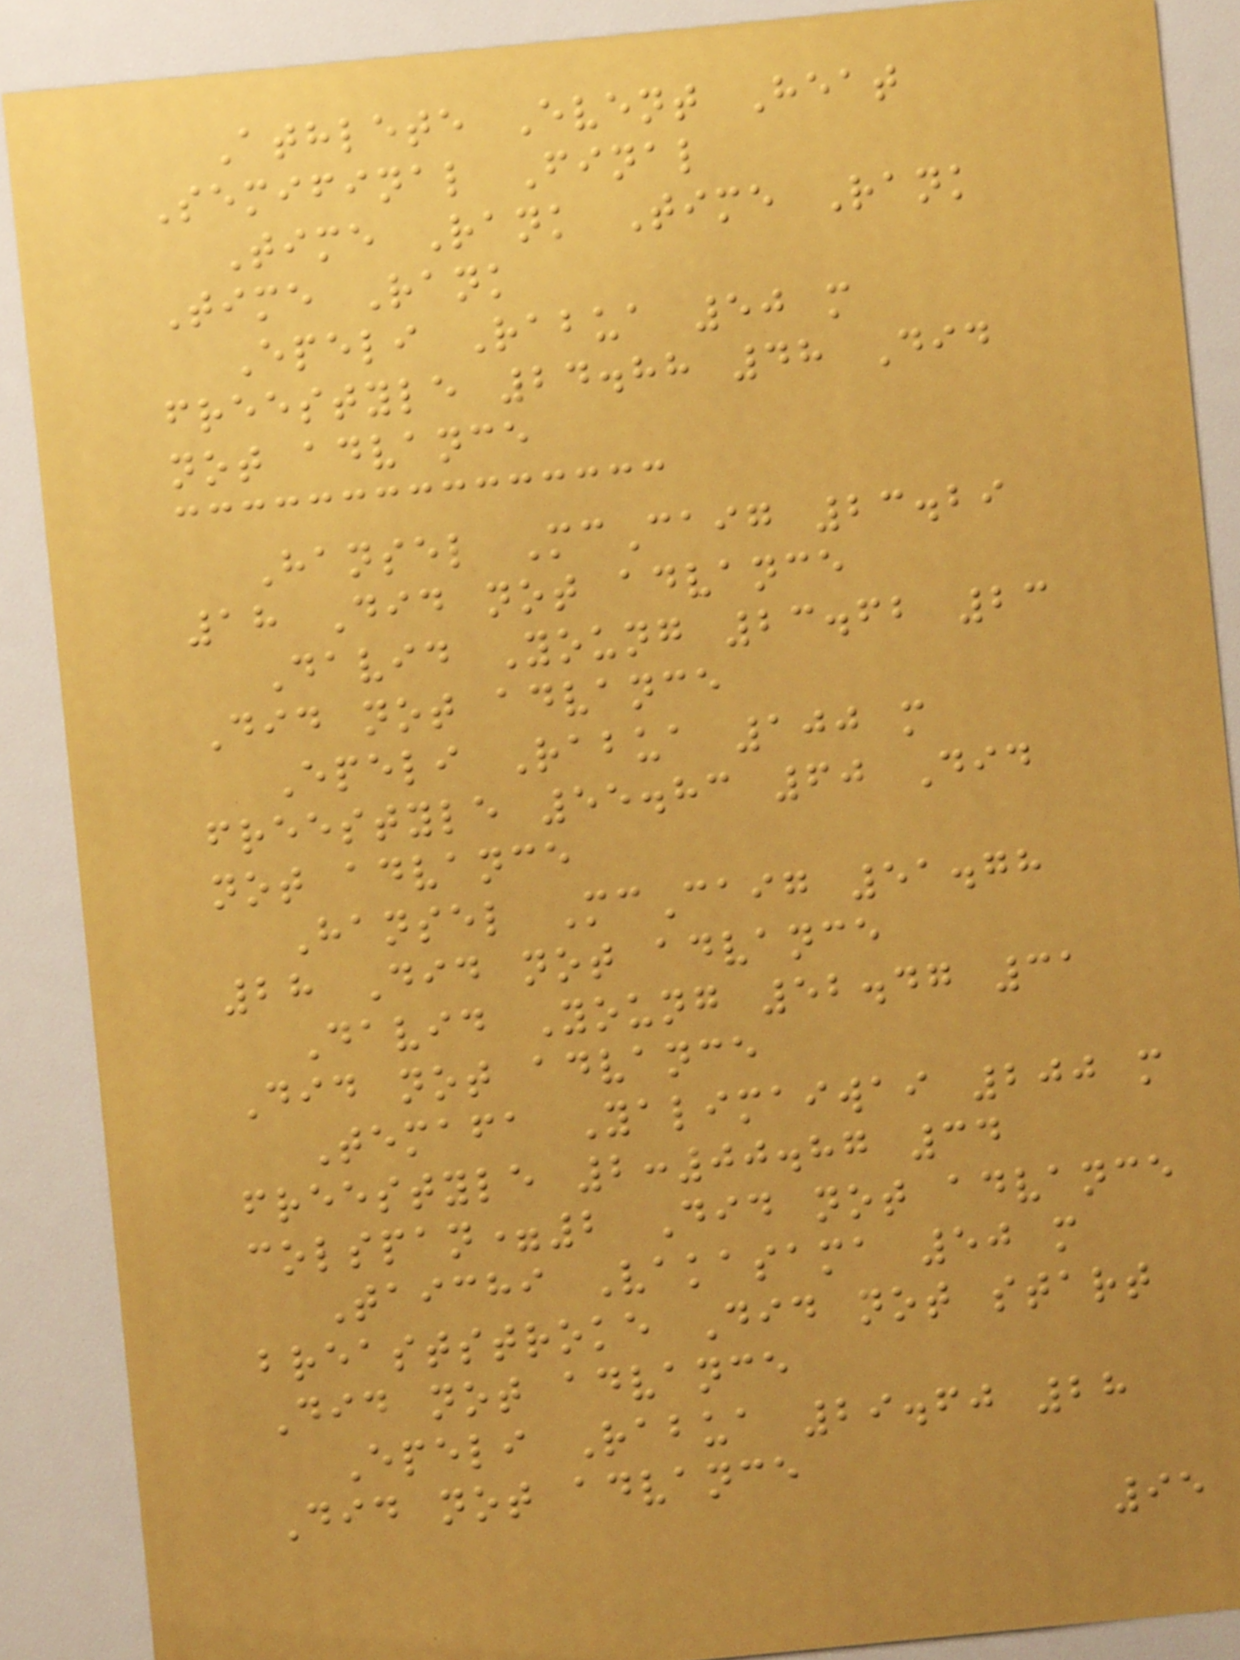Athlete Event Heat
Semifinal Final
Time Rank Time Rank
Time Rank
Epeli Rabua 50 m
freestyle 24.88 48 Did
not advance
Hansel McCaig 23.29
18 Did not advance
David Young 23.62 23
Did not advance
Epeli Rabua 100 m
freestyle 55.83 60 Did
not advance
Hansel McCaig 51.78
28 Did not advance
David Young 52.47 31
Did not advance
Temafa Yalimaiwai 200 m
freestyle 2:00.87 34
colspan=2 Did not advance
Taichi Vakasama 50 m
breaststroke Did not start
Did not advance
Epeli Rabua 29.60 28
Did not advance
95
